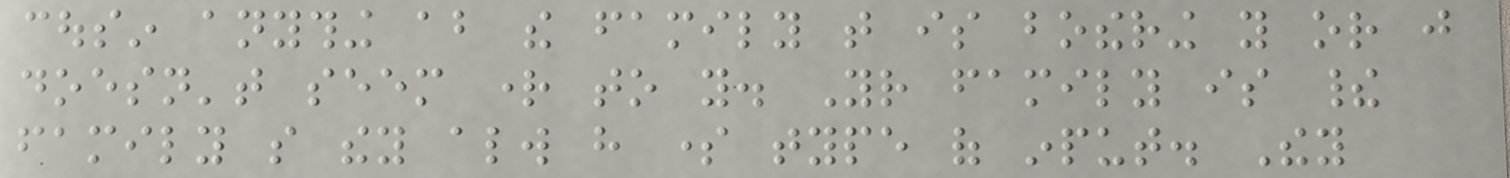cousin anything about the family that is bothering you or just
doesn't seem right to you. Your family is their
family so they always have some type of input. They
